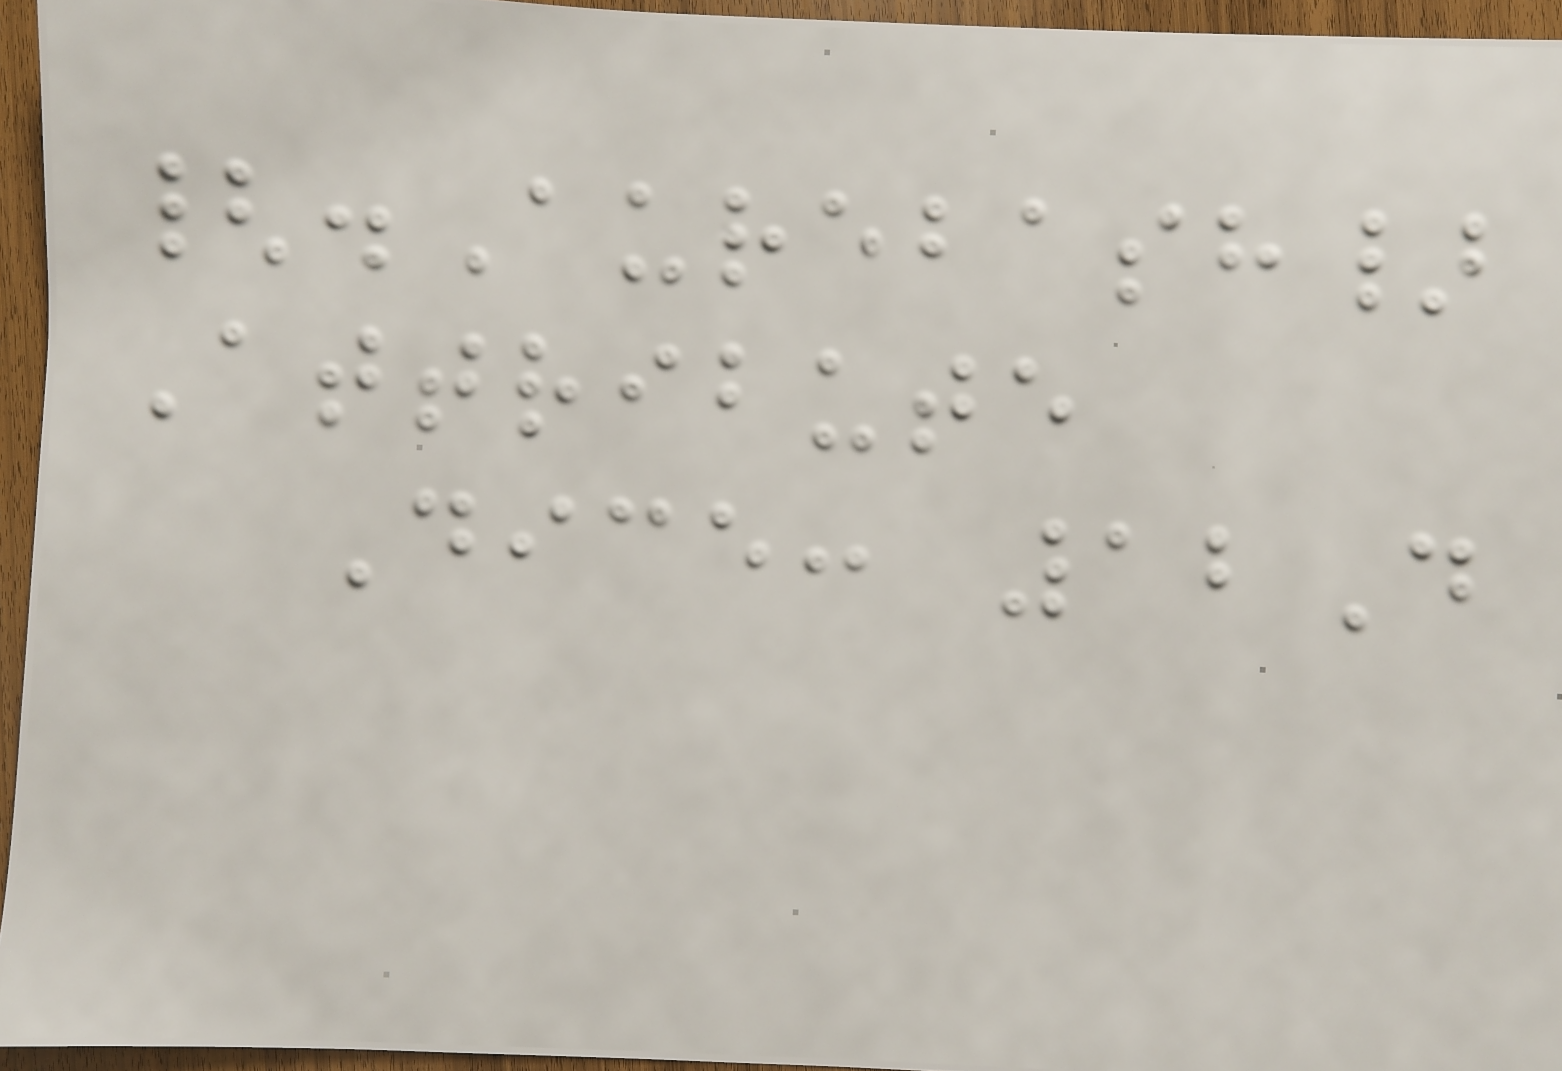{.Aurebash}
Attribute
Dice: 12D
